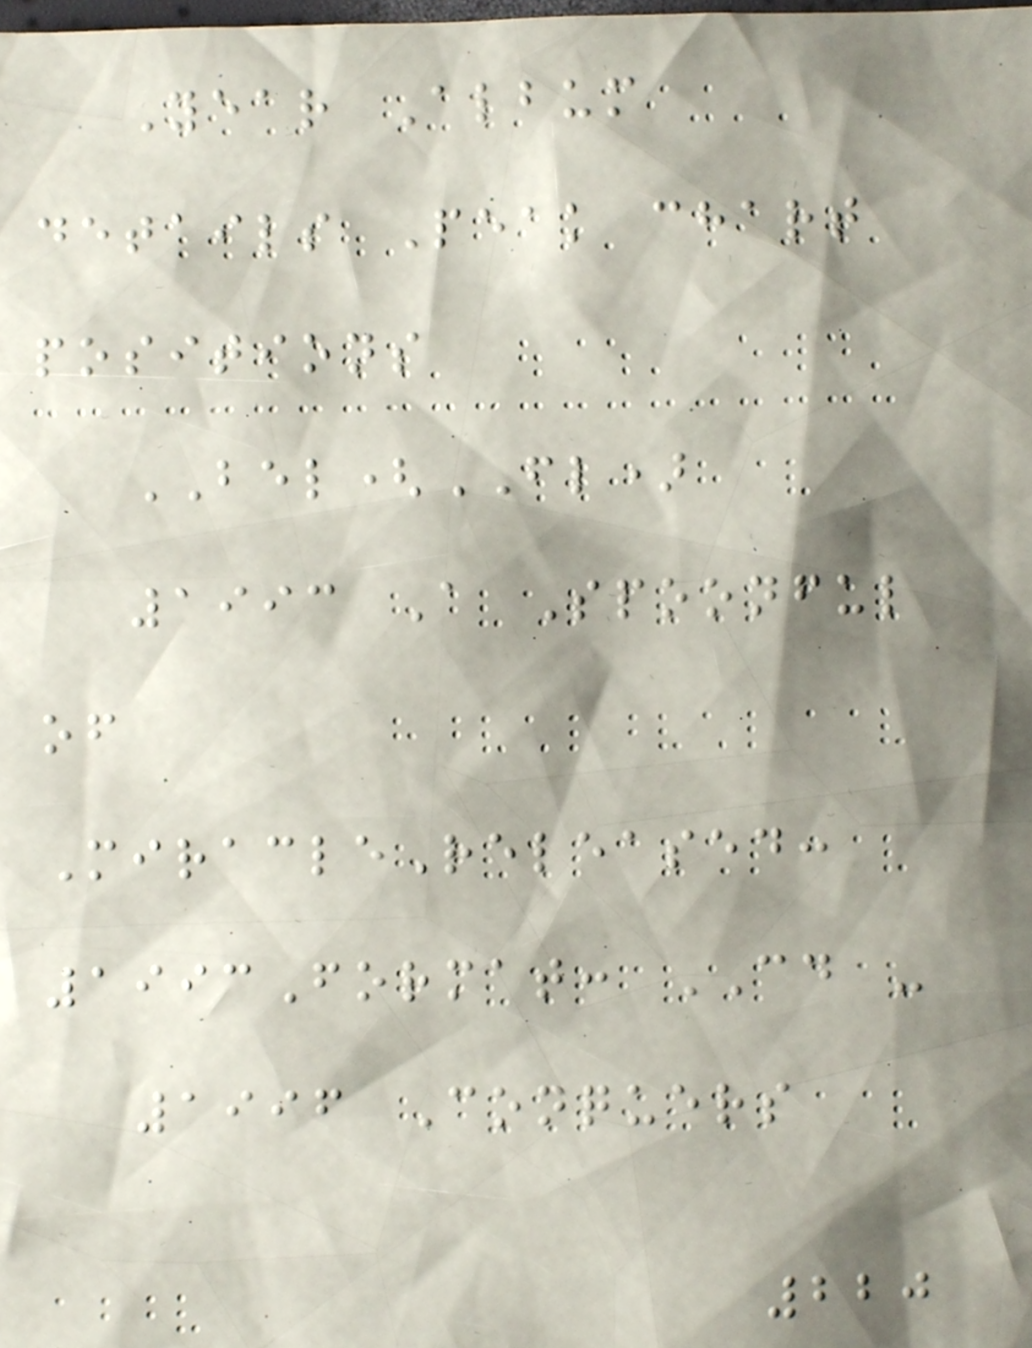Year Album
details Peak chart
positions
BEL(FL)
1993 A Spoonful
of
MiracleReleased:
1993Format: CD -
1996 Conquers
220
